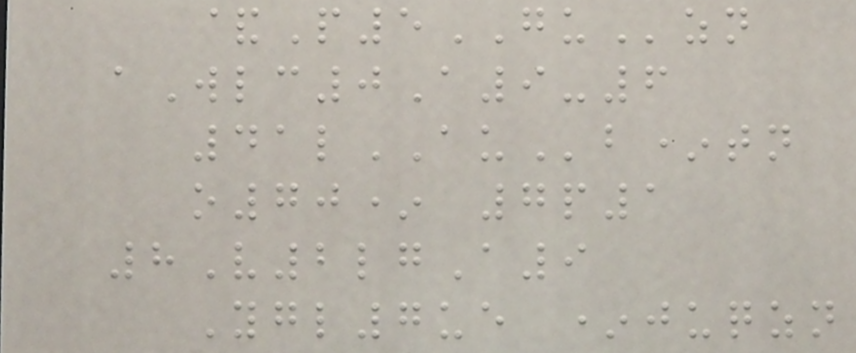&P5GUzn
aWlc0A9-6
41lAUb*tn
o70* 7p1
8V2lgA9
Ygl7ue *juqzn
